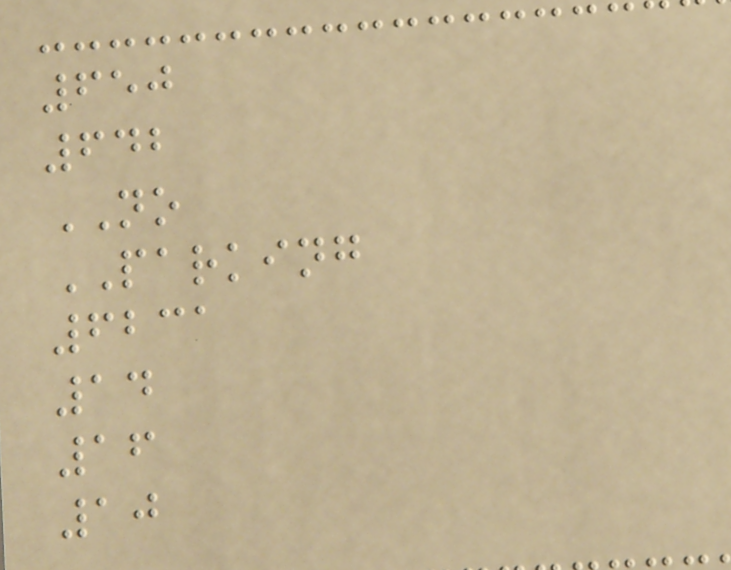650
642
NO
PARKING
6231
14
16
10
